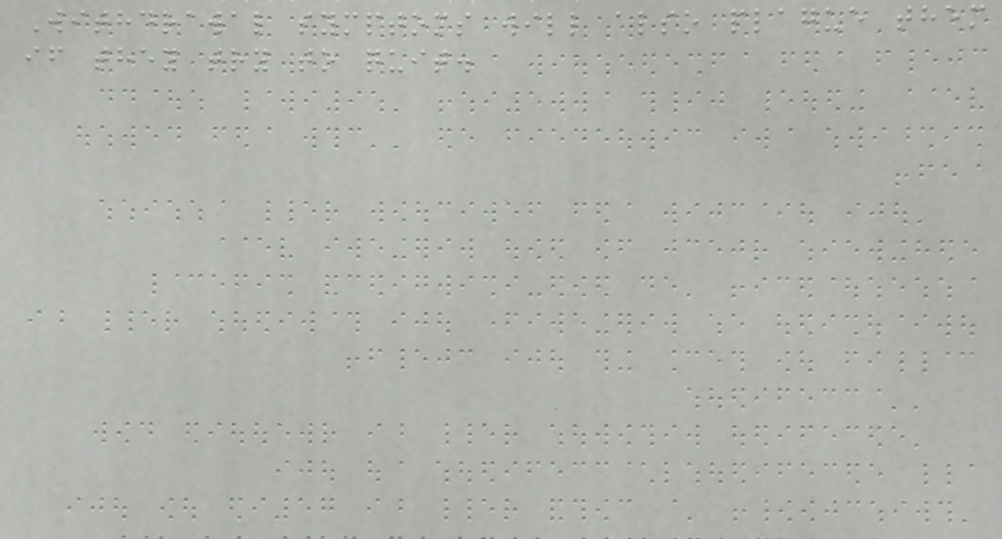Withdrawal symptoms will also plague them
if they try to quit.
